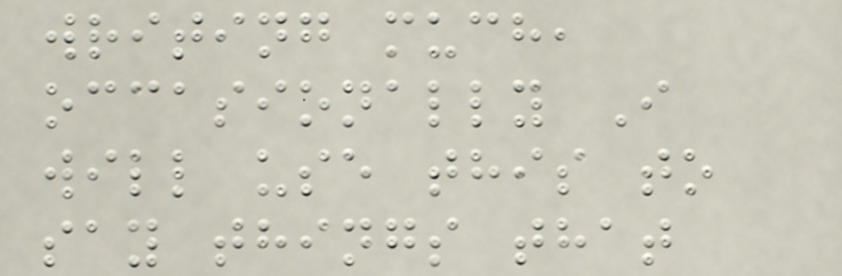writing much,
occasionally I
will use this to
say things that
